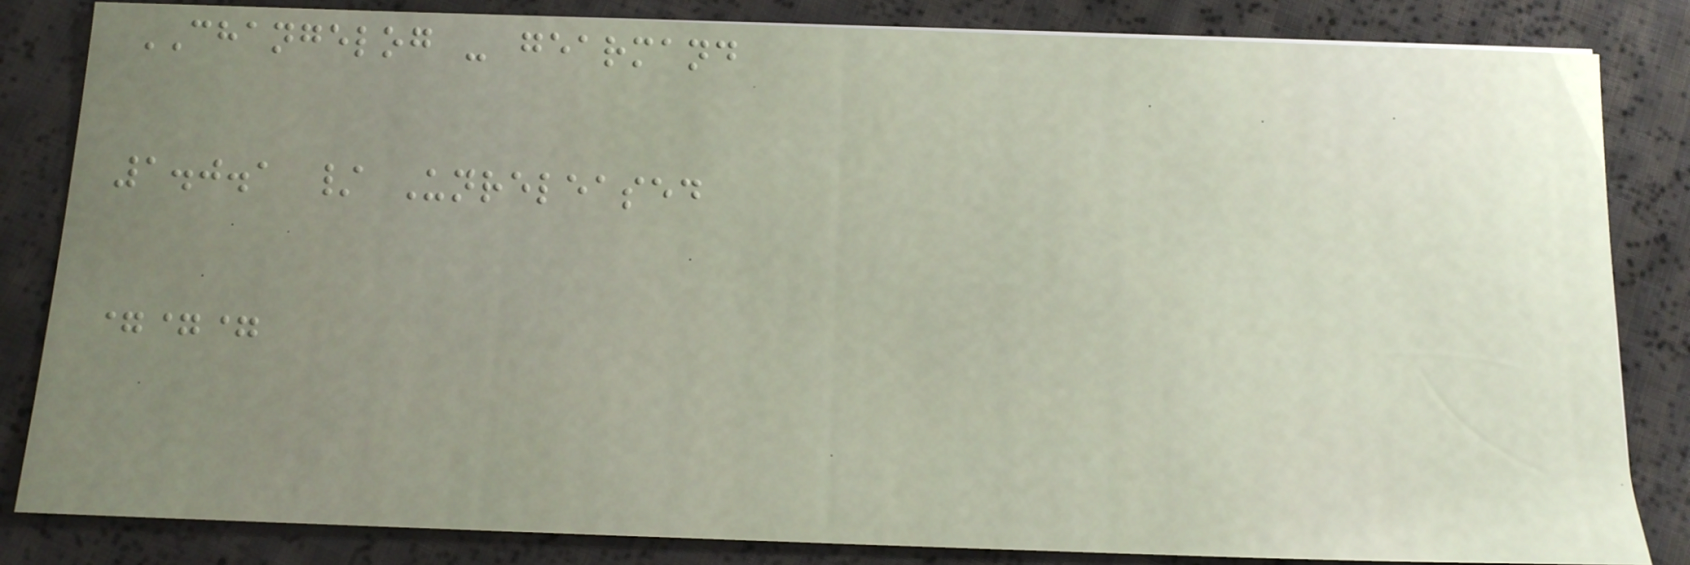CHANGELOG - gearmand
1.0.1 / Unreleased
===
